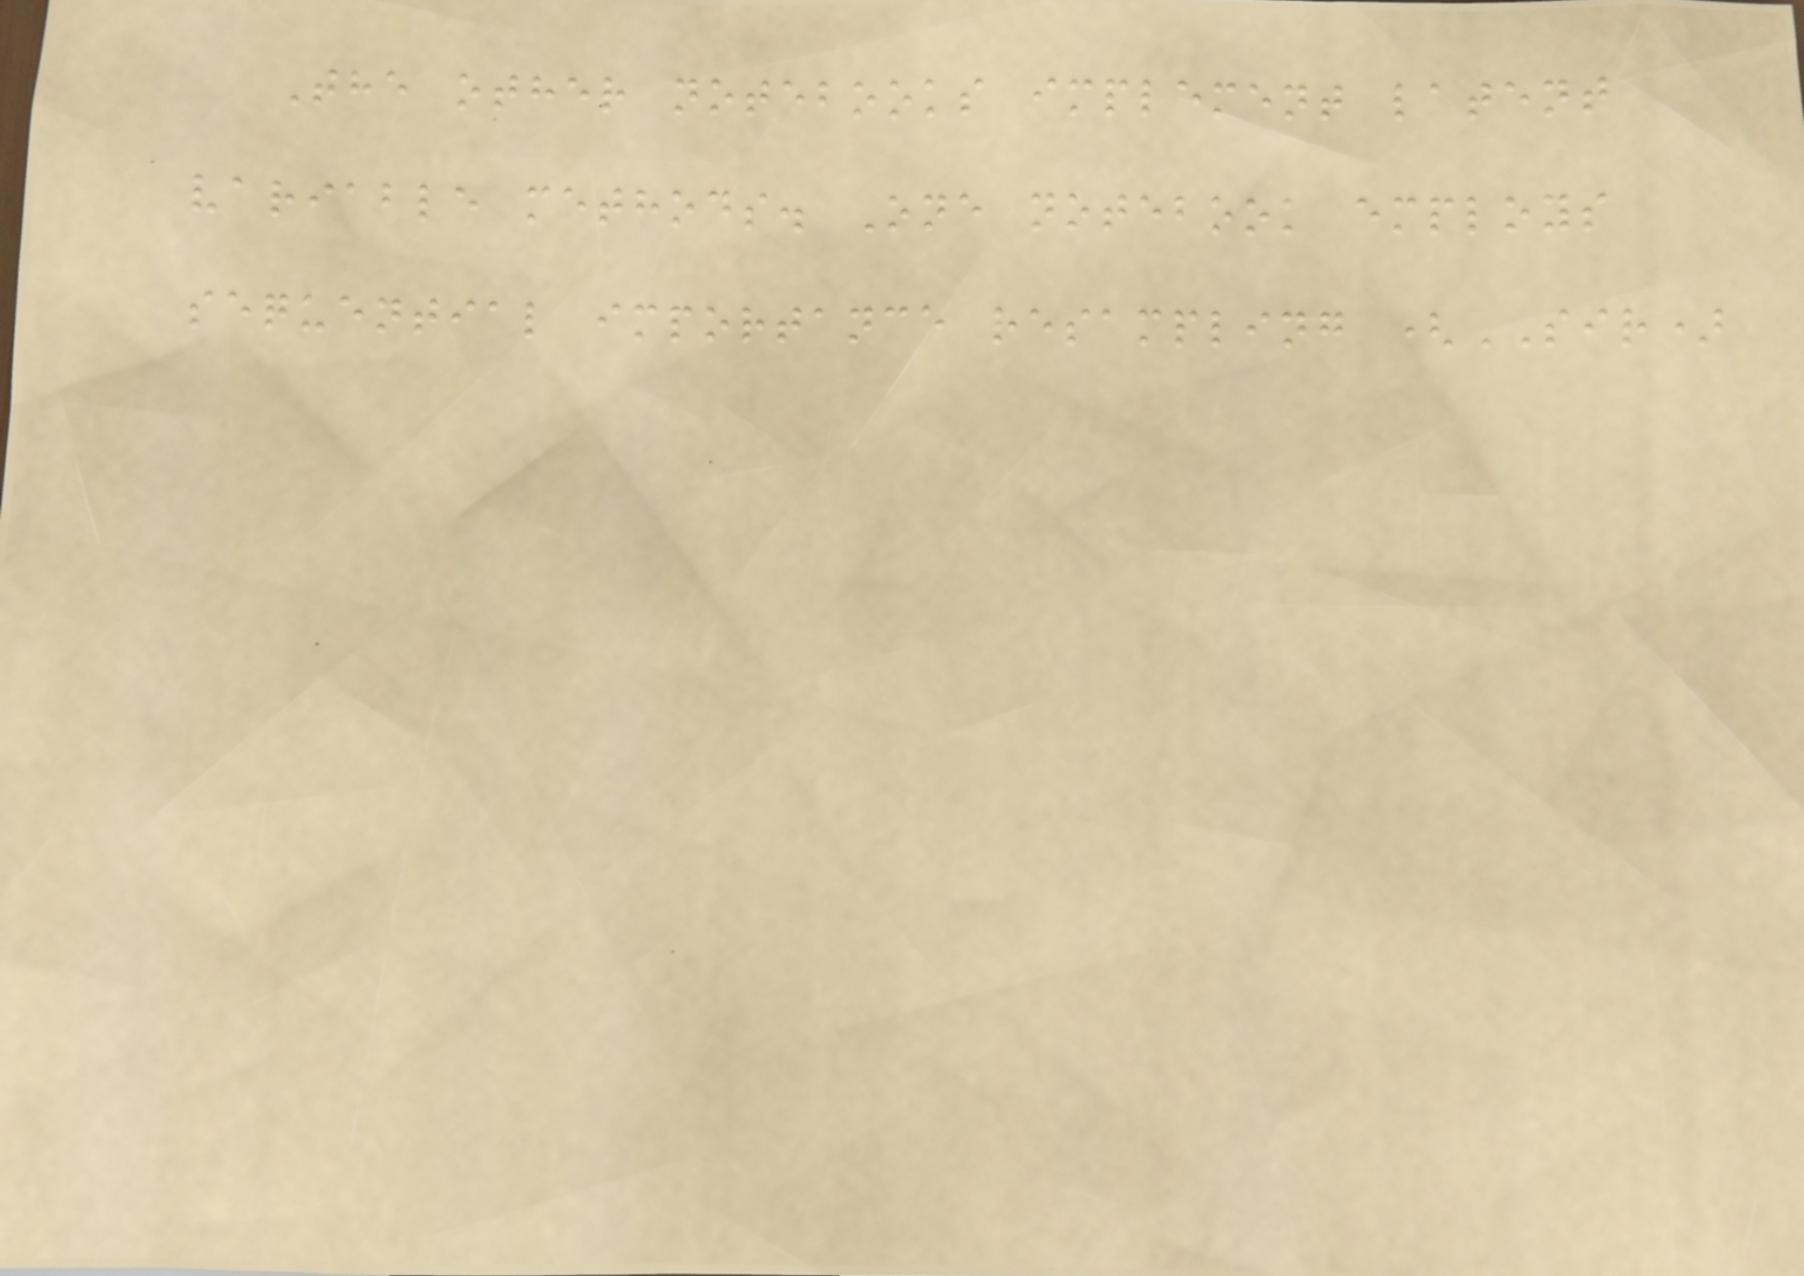The other notebooks implement latent
variable methods. One notebook employs
sequential importance resampling (SIR)
